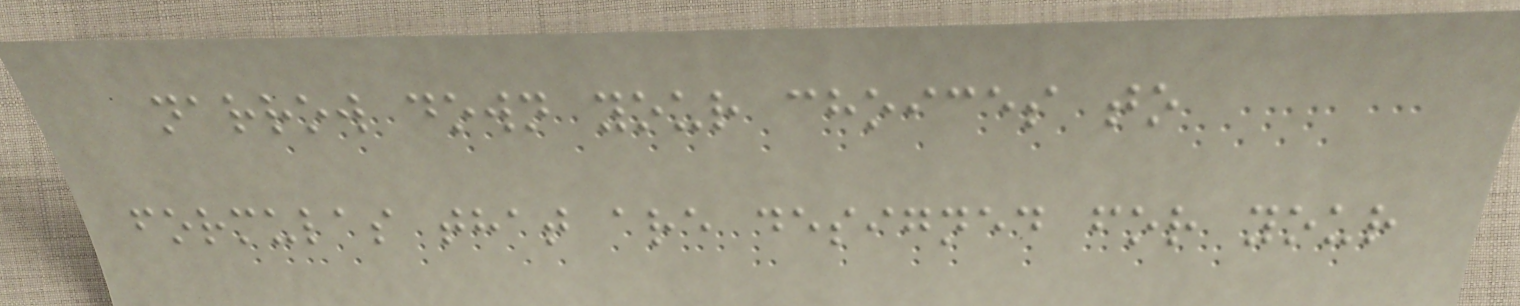narrow down your choices to
formulas that are designed for your
